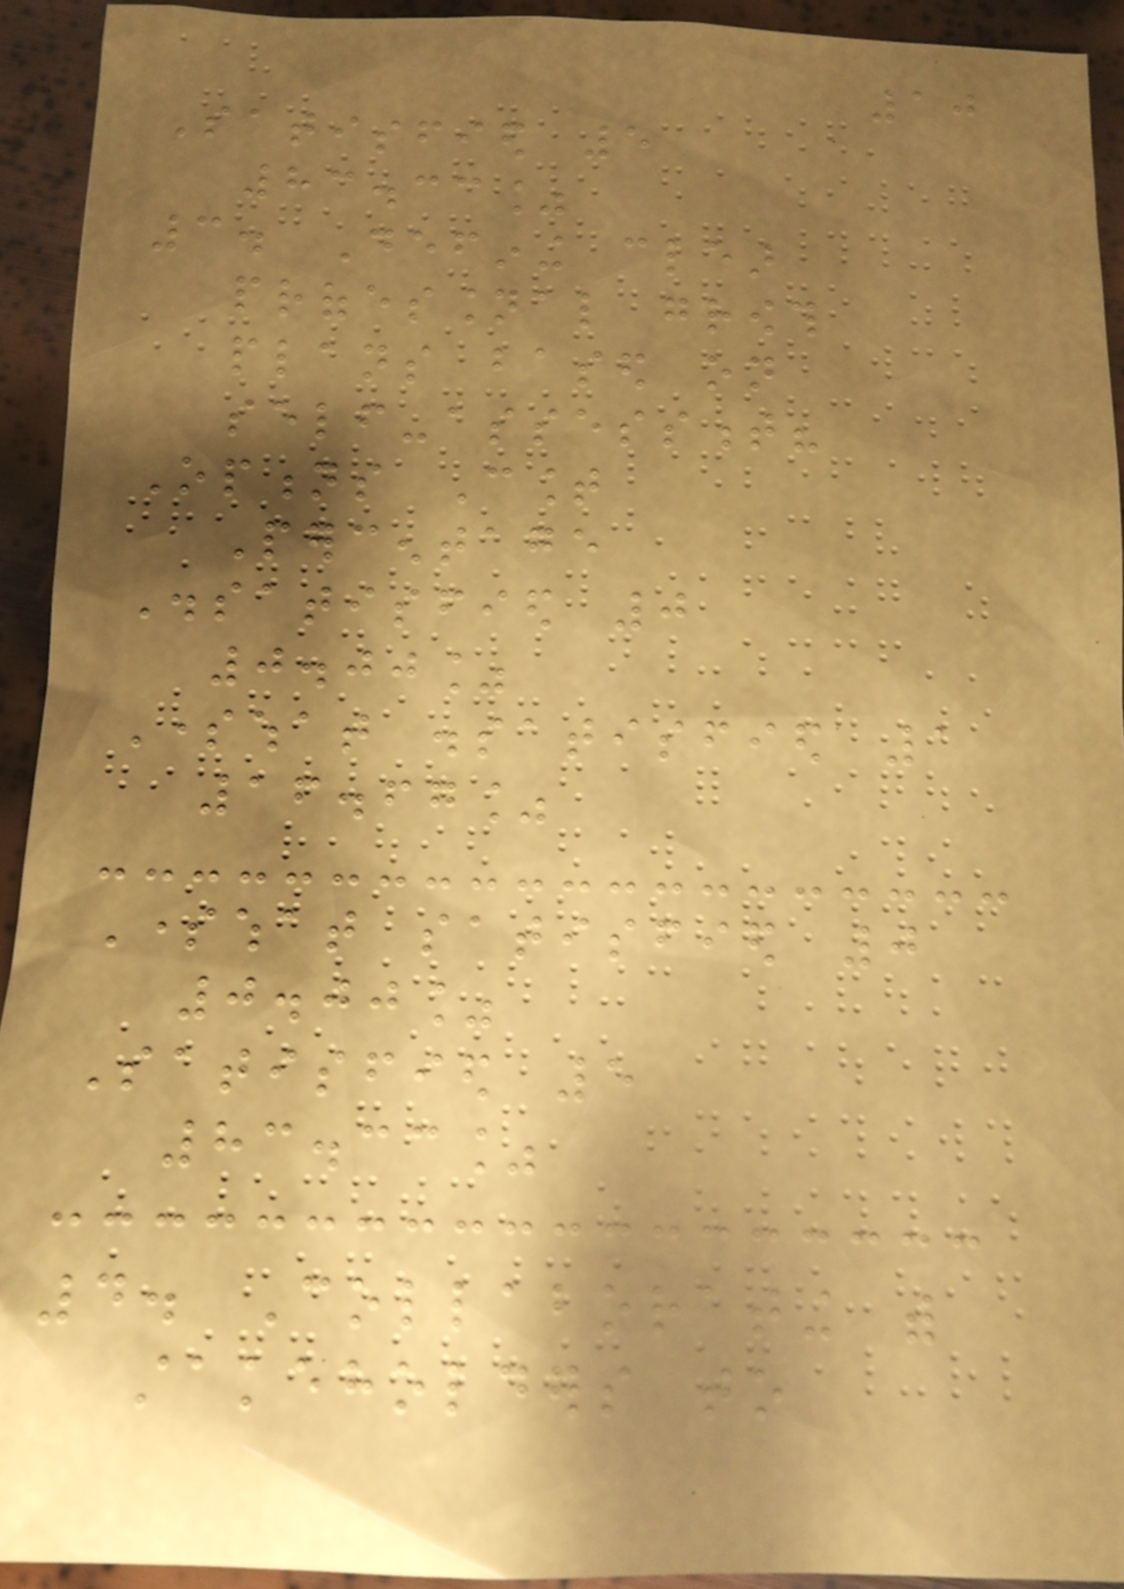10
Satisfied 5
83.33%
3. Defining clear
professional growth
plans based on
self-assessment?
Options Count
Percentage
Dissatisfied 0
0.00%
Somewhat dissatisfied 1
16.67%
Somewhat satisfied 0
0.00%
Satisfied 5
83.33%
4. Collaborating with
stakeholders to
